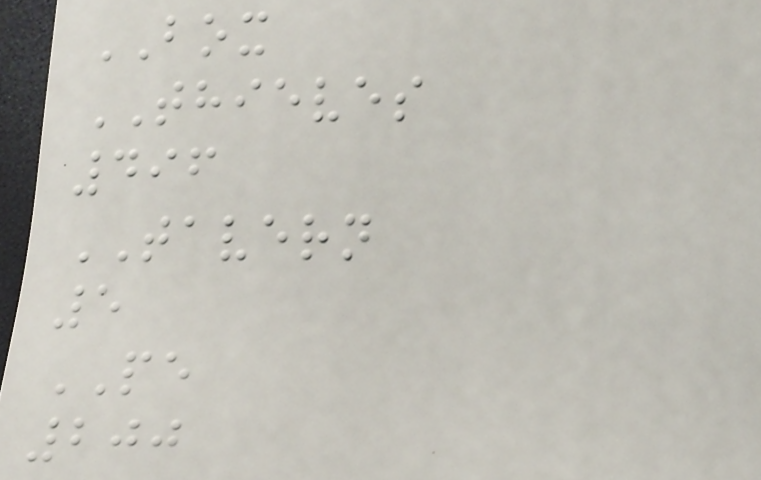BOX
THIEVES
496
TAVERN
5
PE
200
